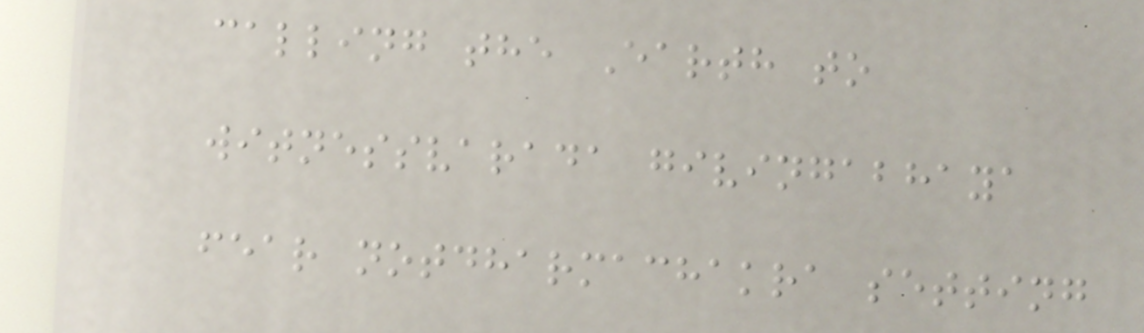calling the Earth to
witnessvarada givingabhaya
fear notdharmachakra setting
